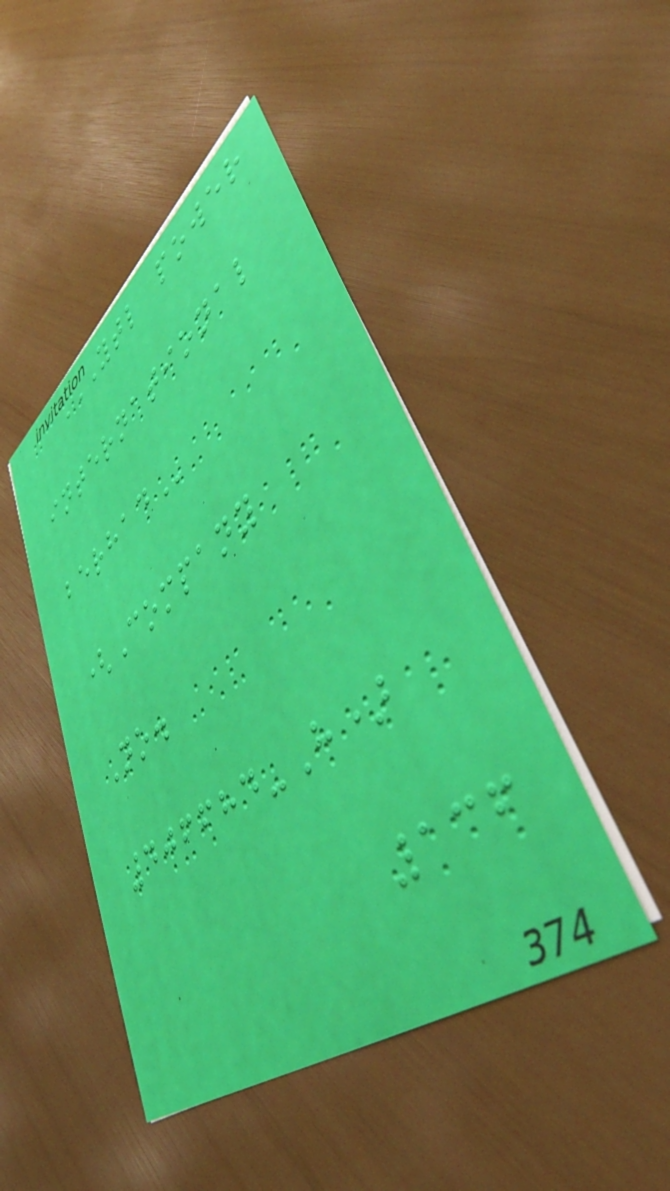YTL POWER
INTERNATIONAL
BERHAD
(Company
No.
406684-H)
136
